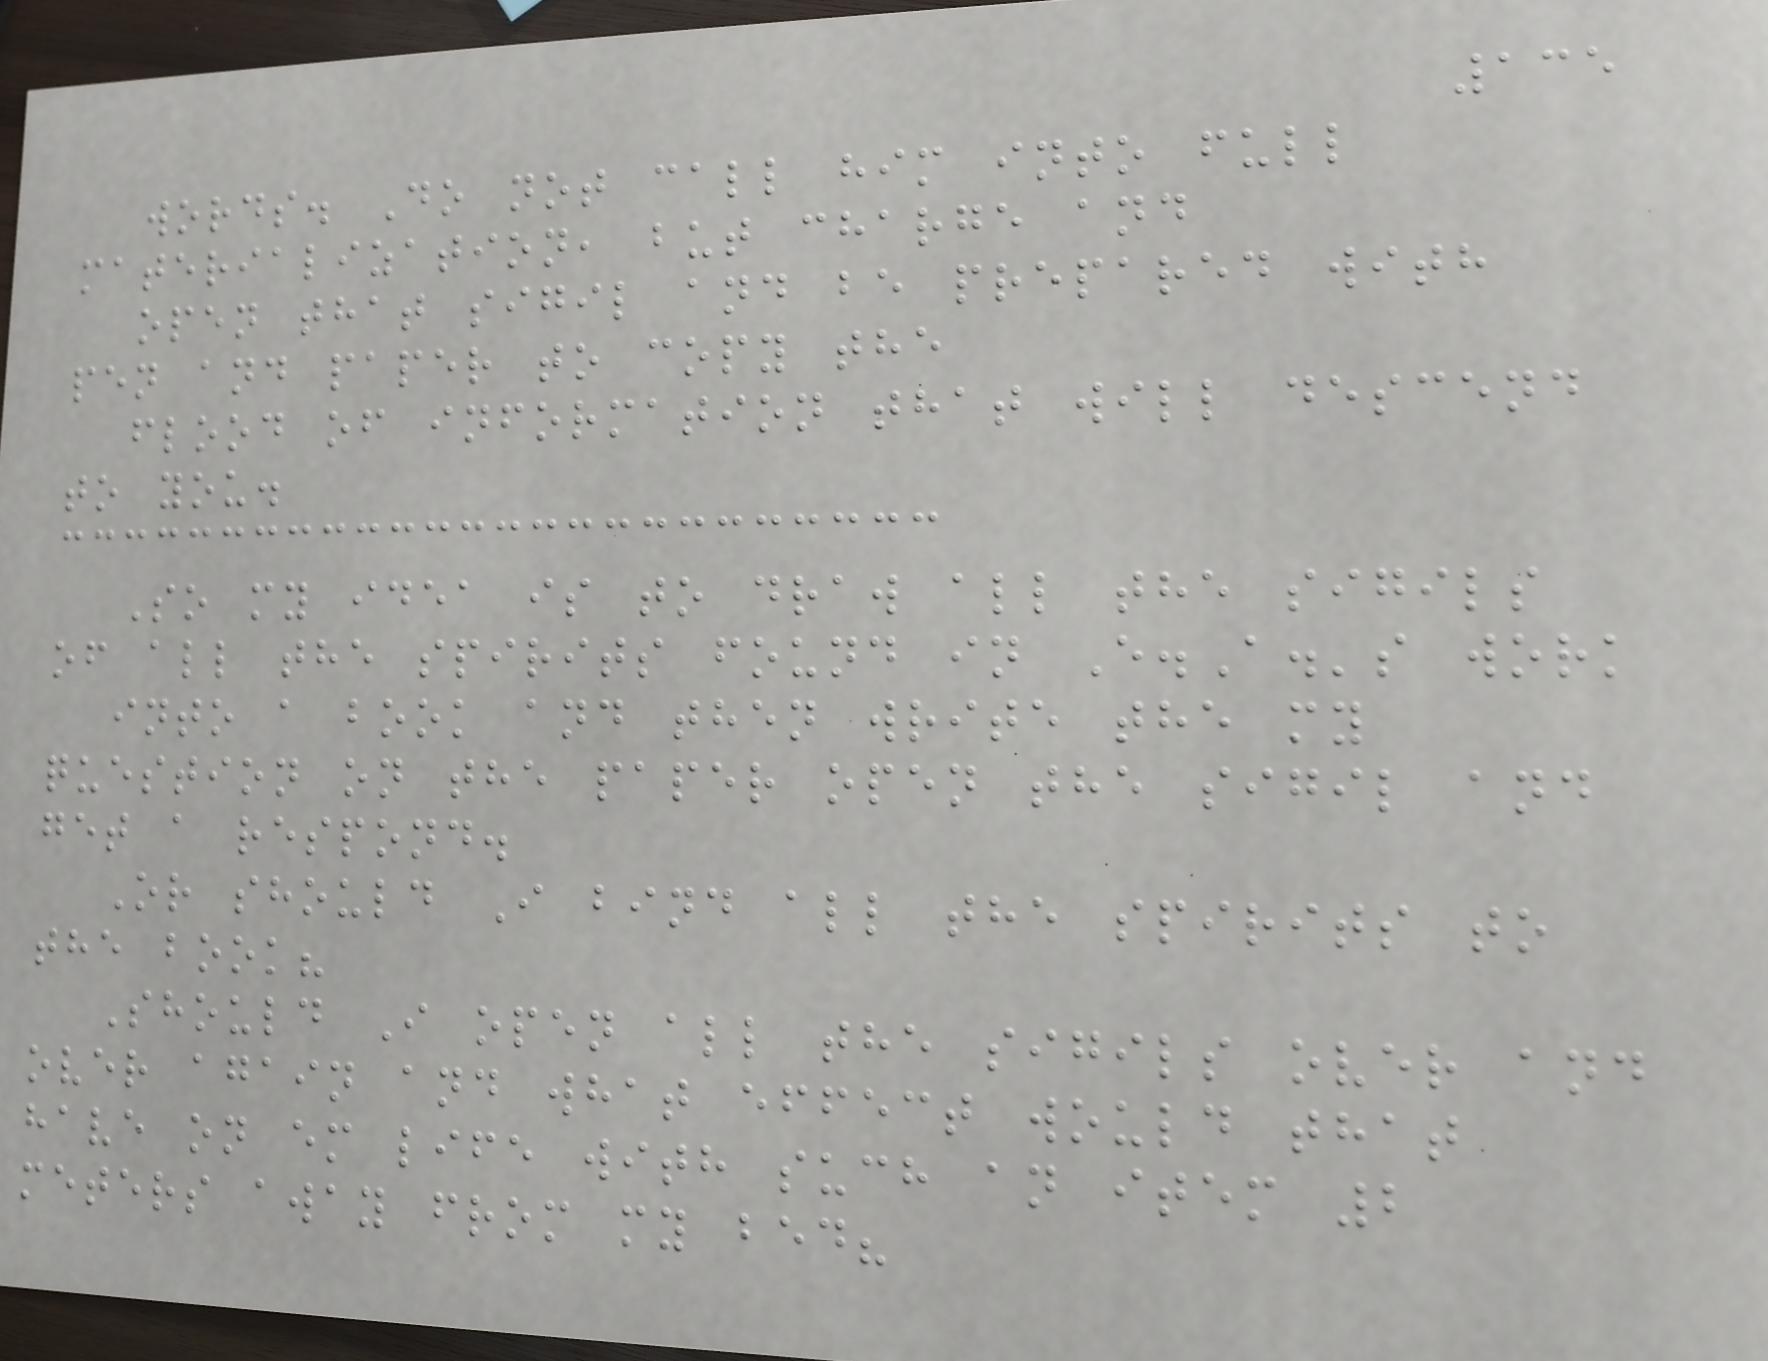135
words. Do not call him into full
materialization, but charge and
open that sigil and be prepared with
pen and paper to copy the
flood of information that will descend
to you.
So my idea is to draw all the sigils
of all the spirits found in E.A.'s work
into a book and then write the my
question on the paper open the sigil and
get a respond.
Or should I bind all the spirits to
the book?
Should I open all the sigils over and
over again and what effect would that
have on em life with such an item 2
meters away from my bed?
